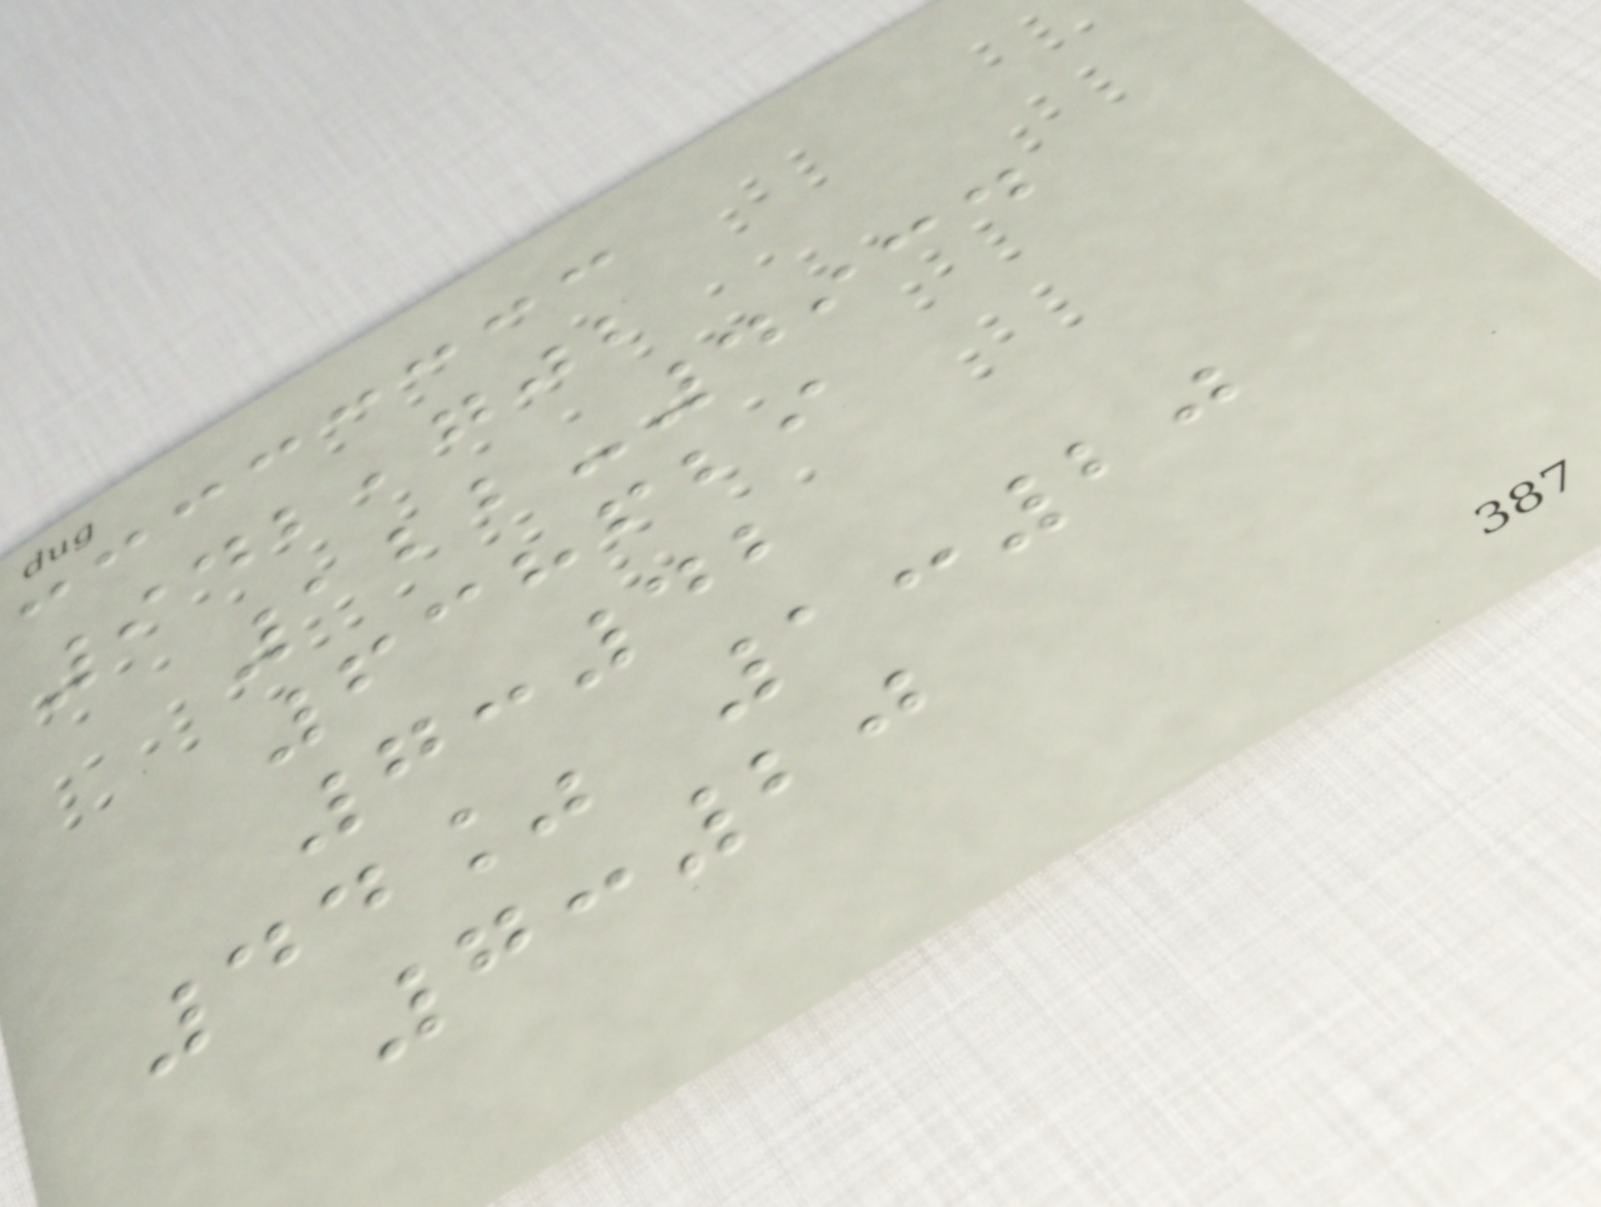942,702
122-4934
638629
7:42
44% 1:20
7:20
